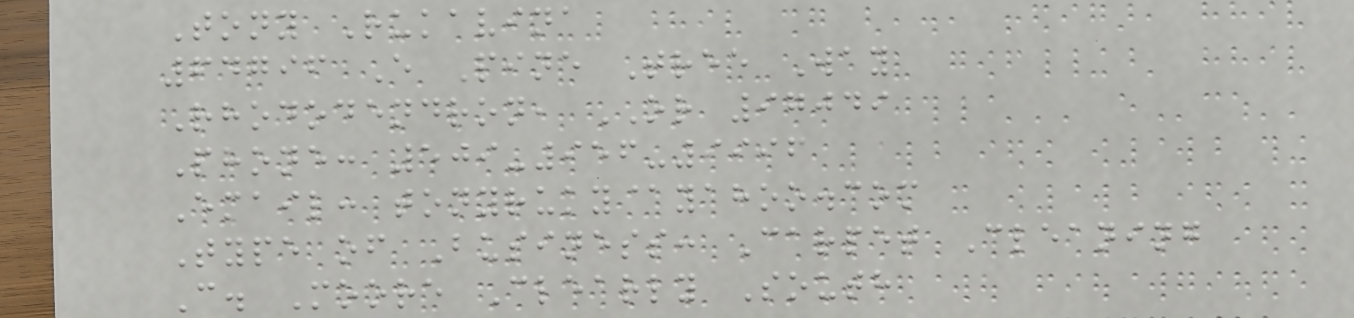Tony Rukavina
64796 E Pine Tree Way
Rhododendron, OR 97049
Phone: 509-956-9996
Email: tonyruky@yahoo.com
Type of Business: Carpet Cleaning
C. Moore Clearly South
